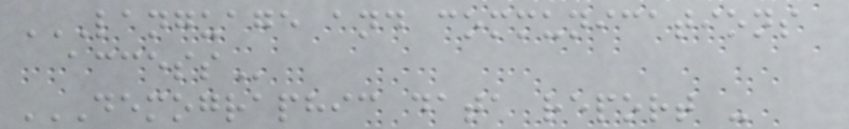LANGUAGE AND COMMUNICATIONS
ACCESS
DEMOGRAPHIC DATA REPORT -
